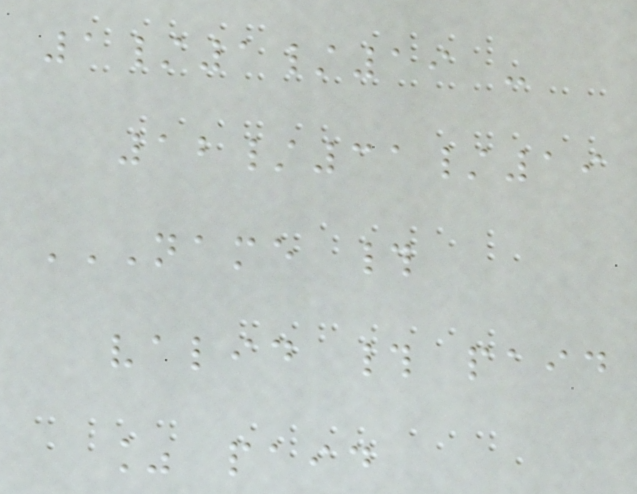1/1/19 -
12/31/19
NAME #
VALID # PAID
% PAID
